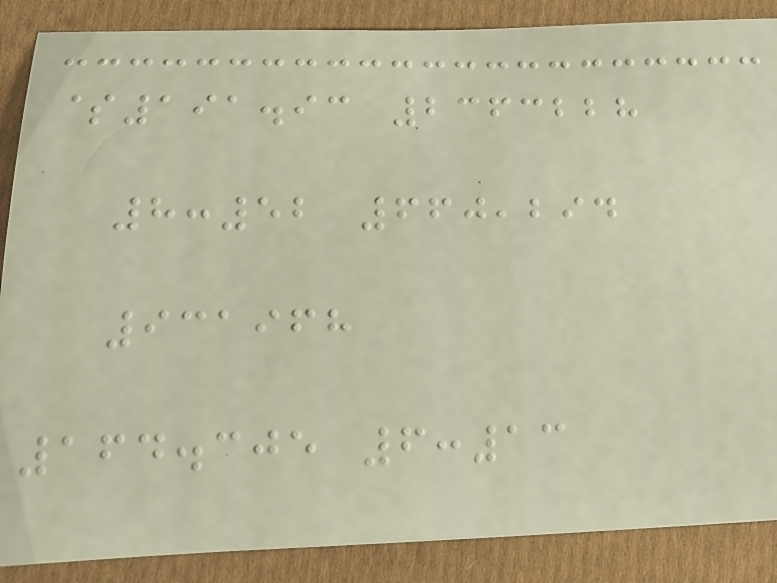$191.93 2363228
8:52 660,294
931968
164.305 6:13
